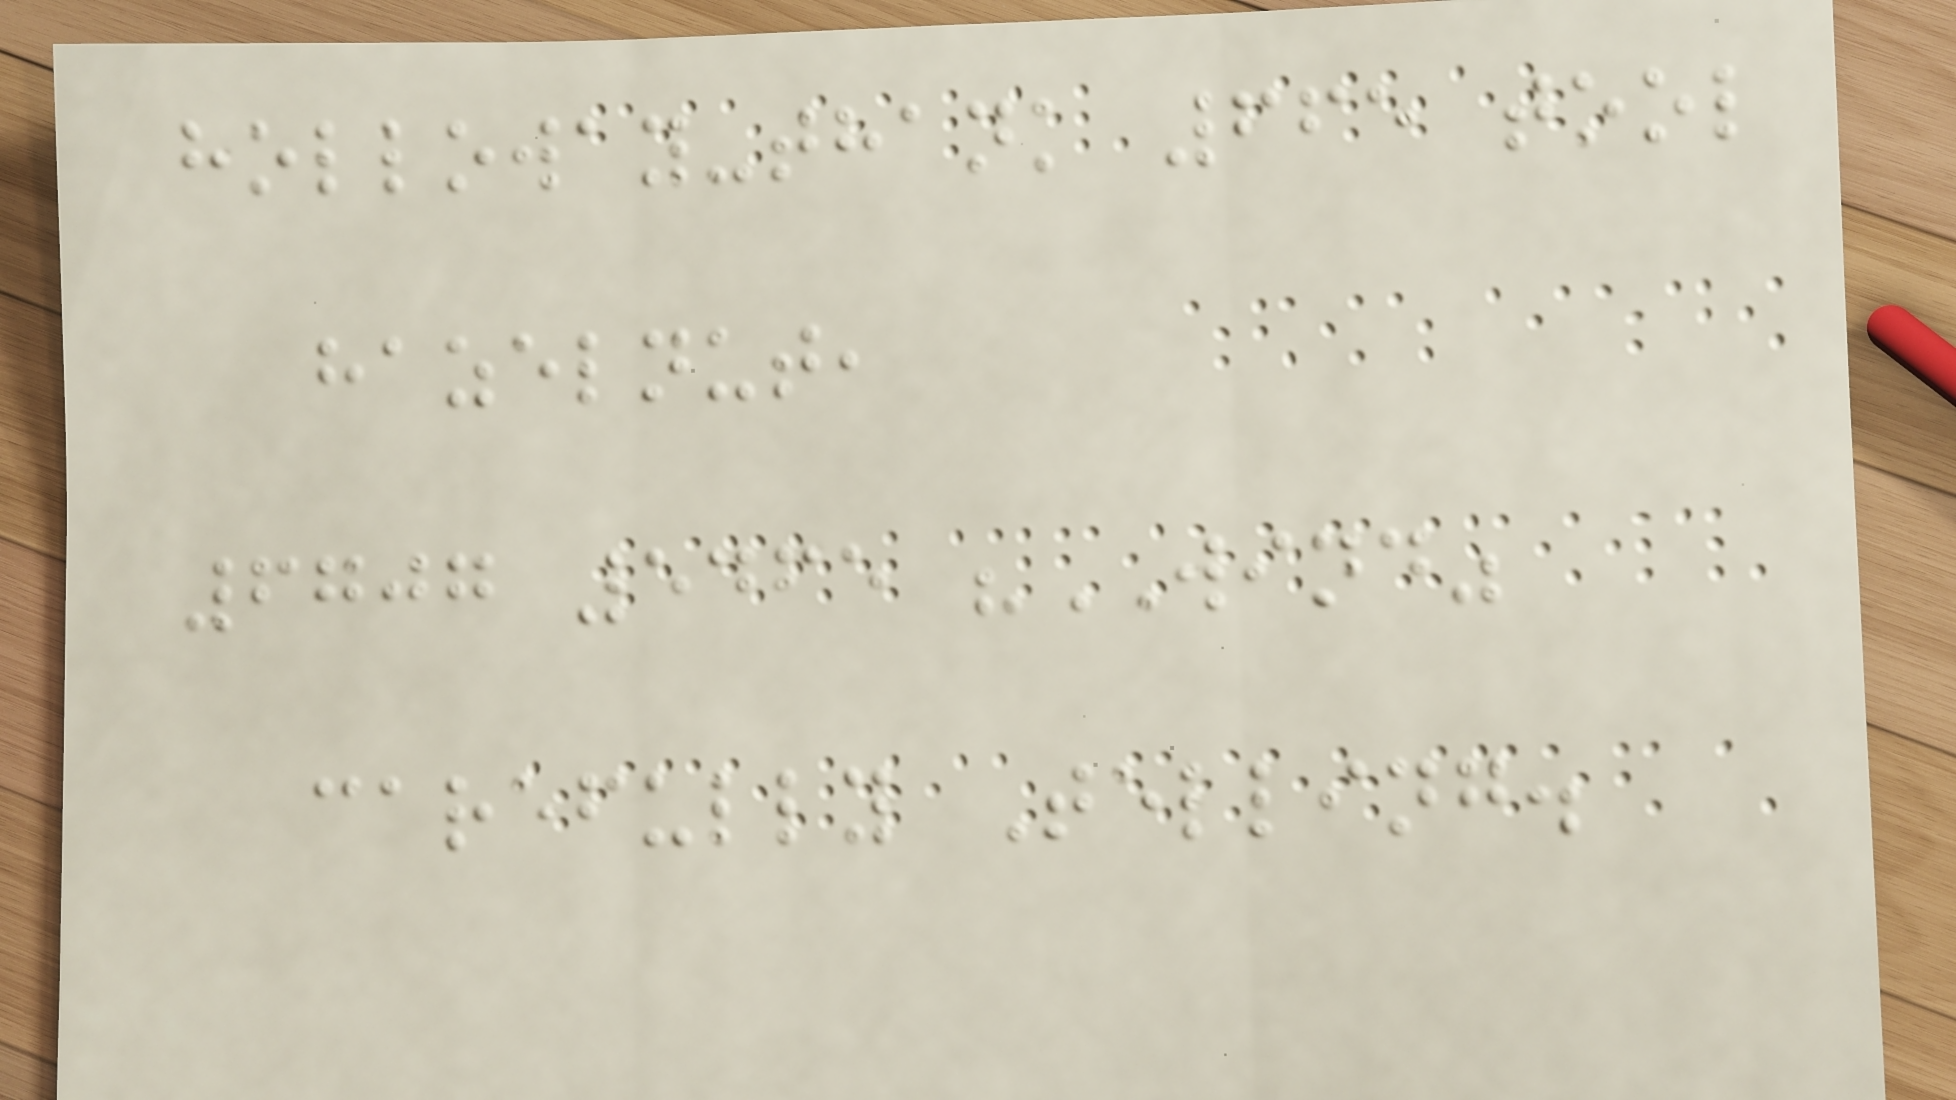holloway-thank 665 tool
hazelnut,
6707 5465 "WIND"
carefully Telling.
